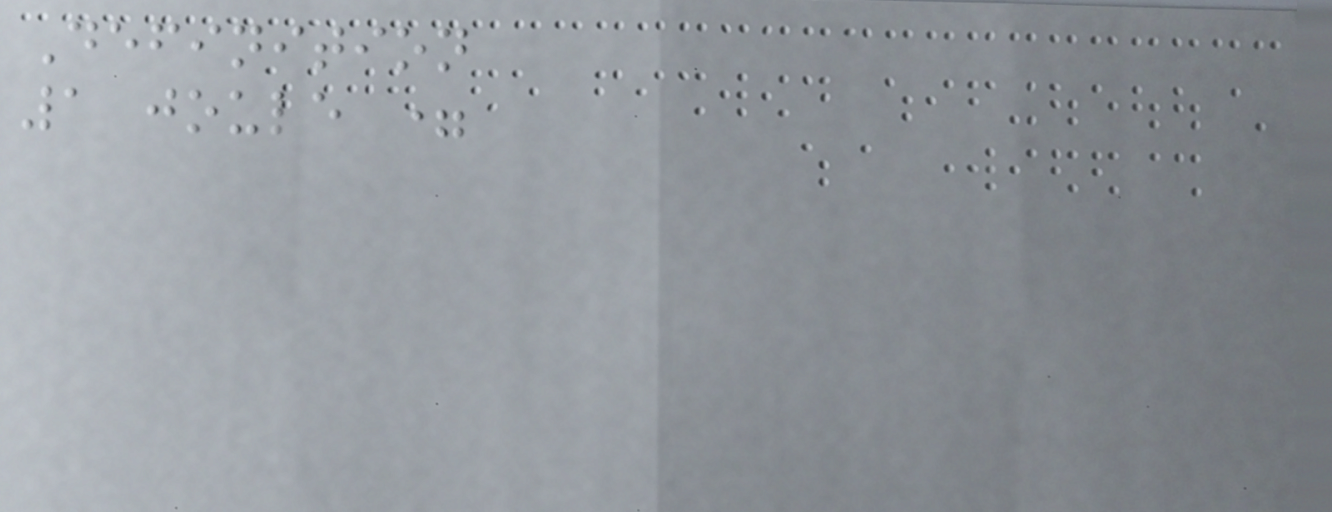Definition
1 joule =
